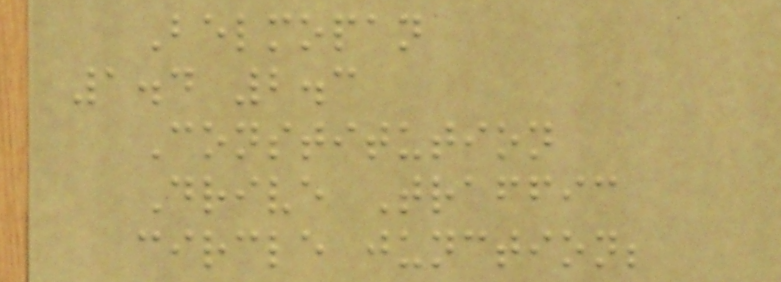Belmopan
1.4 2.3
Constitution
Drive Traffic
circle junction;
